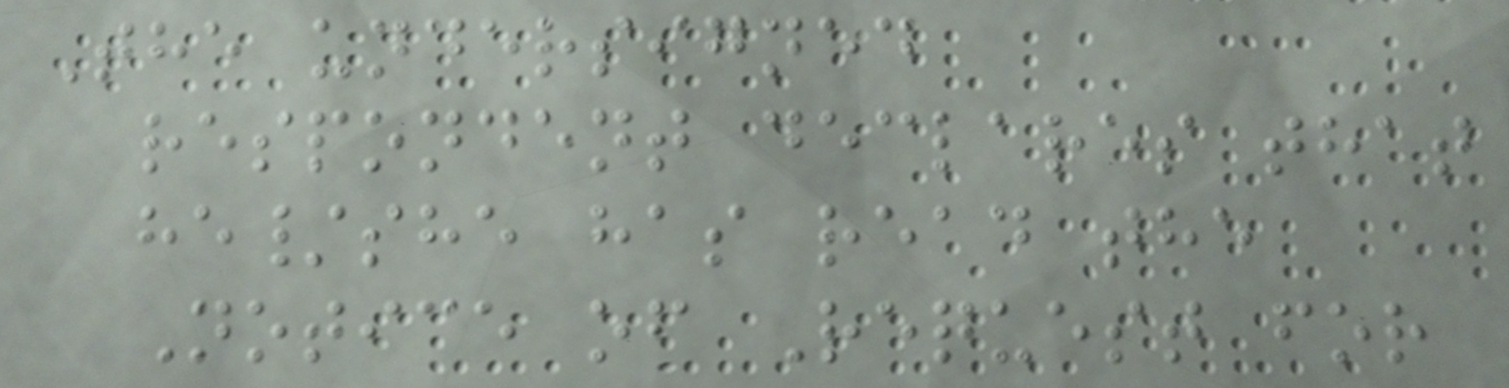The undersigned
respondent declares that
he/she has read the
Notice of Request for
